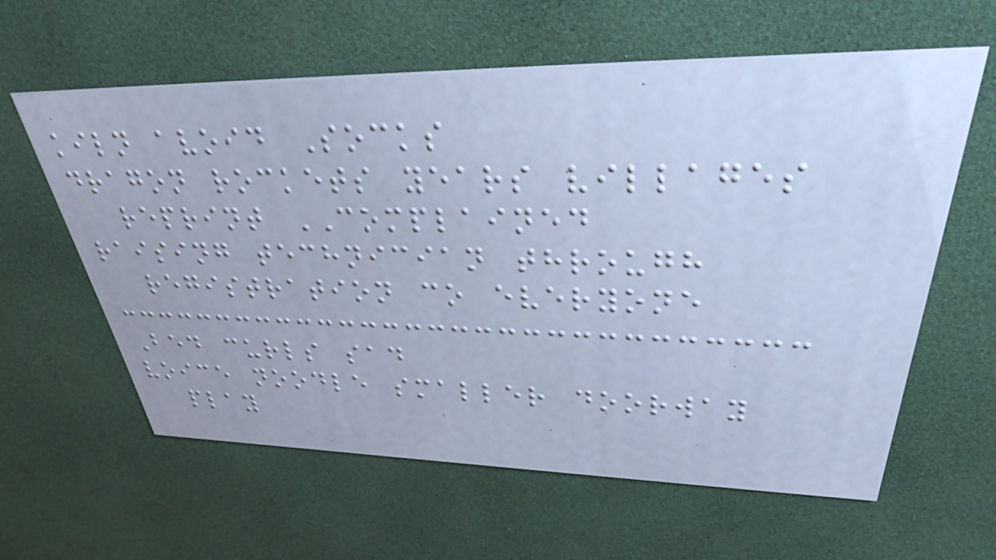kiln avoid Socks
dragon rockets years villages
reprint COMPLAINED
raising technician through
registration co everyone
Bed curls sad
voice noodle smaller doorway
play
